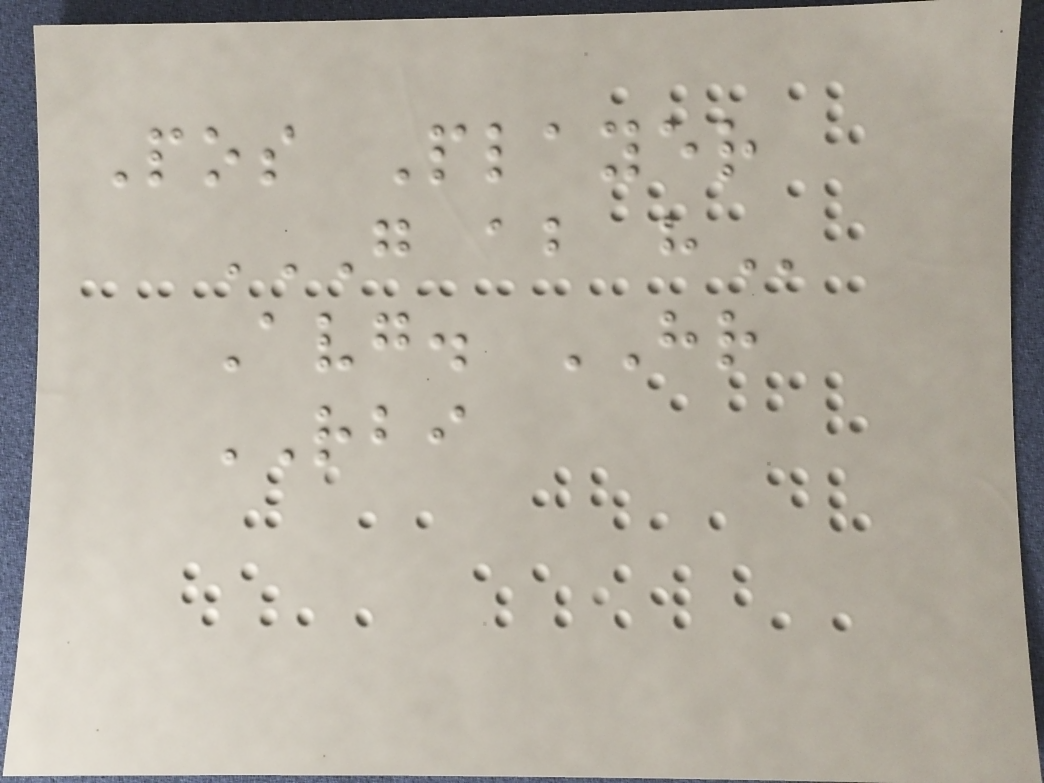Pos Player
G AB H
Avg. HR
RBI
